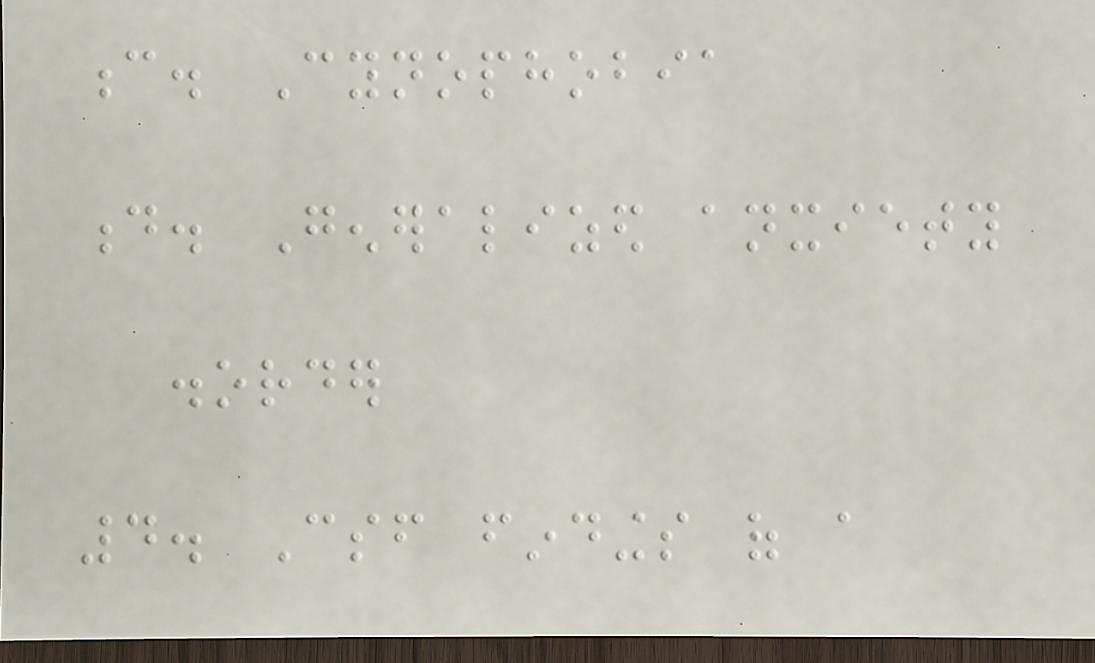c. Cynophobia
d. Generalized anxiety
disorder
4. Csf findings of a
